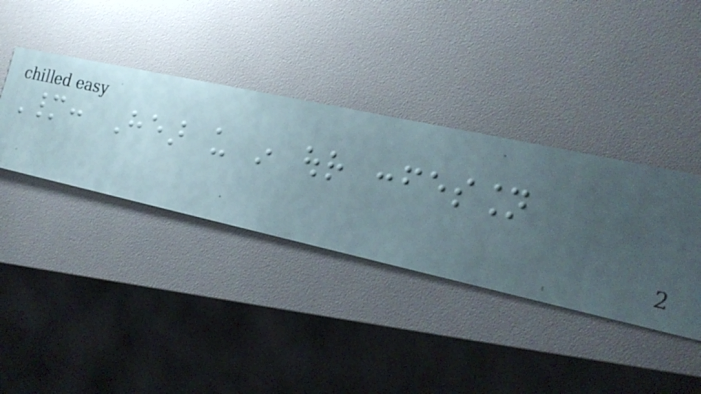Many: Hear us in our confession
